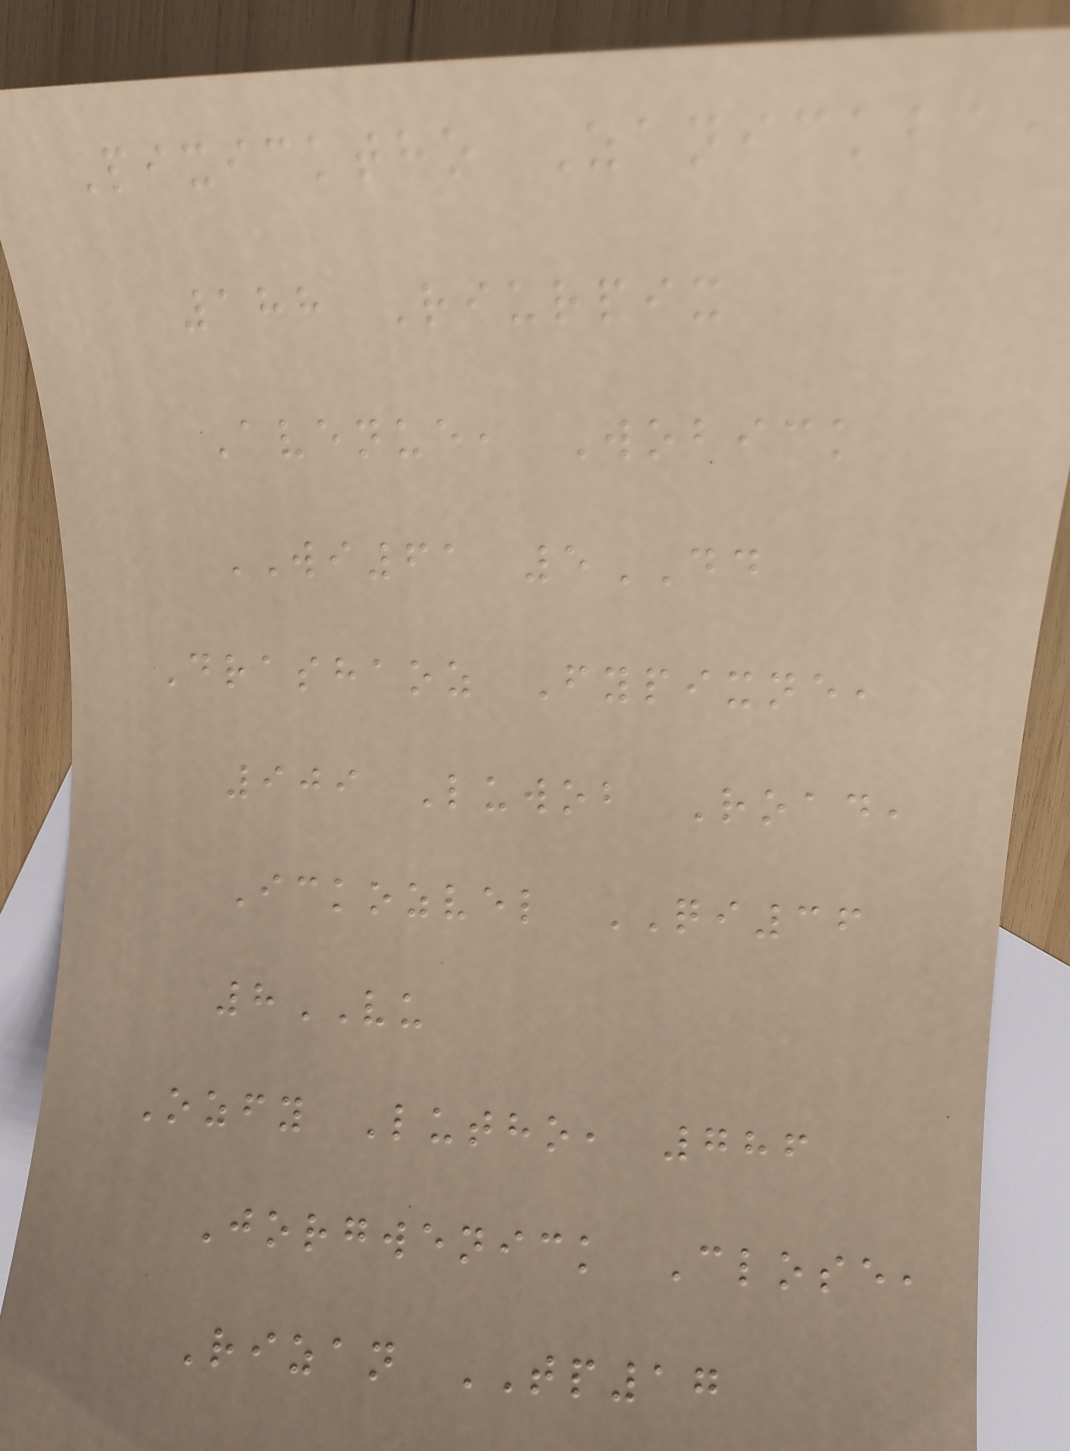Pixicktho Zanickba,
188 Riurpix
Avenue, Wobick
WI61 5DD
Drashaoz Fypixne,
909 Luwob Road,
Ickozvel QI36
8VU
Ozfy Lutho, 786
Jorgwenick Close,
Rizan TP17
